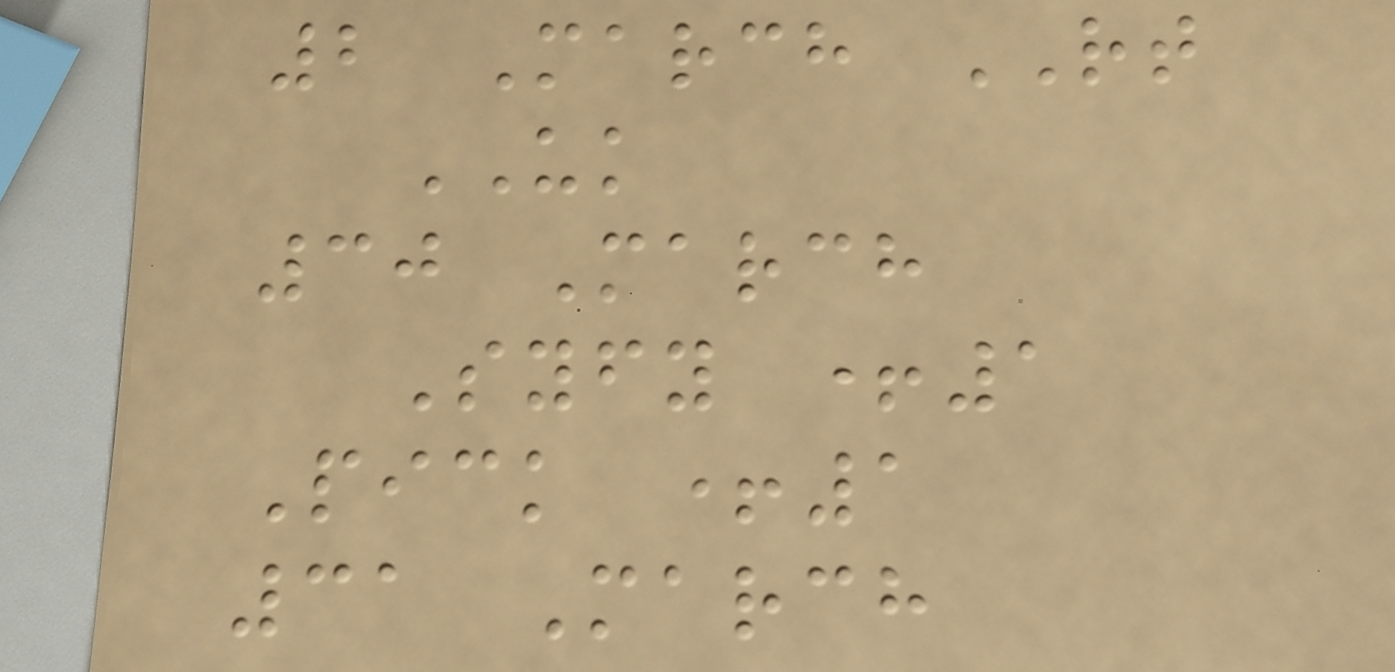2 March RT
UK
30 March
Syfy +1
Pick +1
31 March
